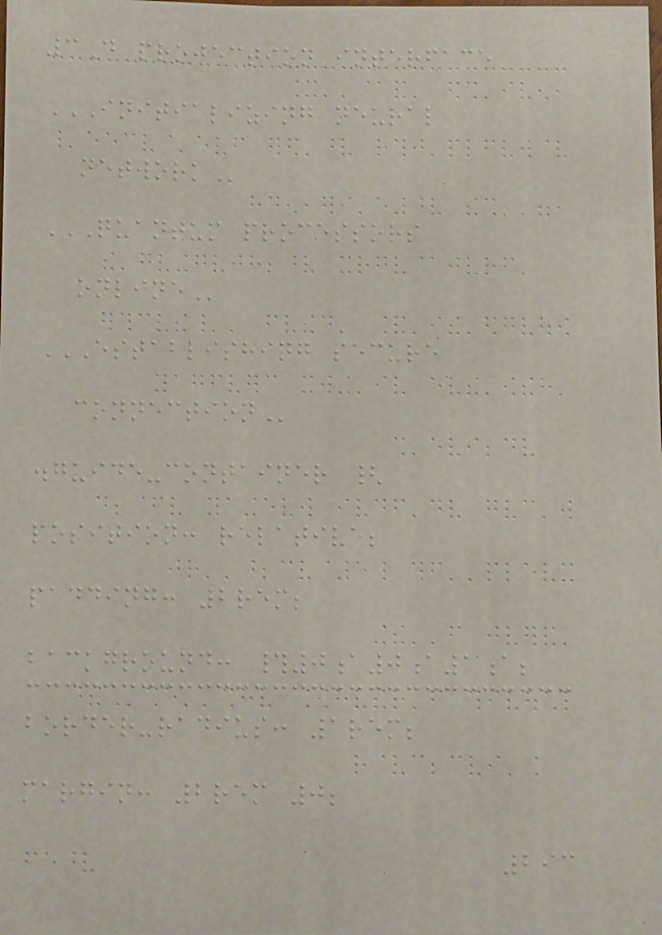3D projection interface
INITIALIZING NEURAL
NETWORK
QUANTUM PROCESSORS
ONLINE
ESTABLISHING SECURE
CONNECTION
.guide-container {
position: relative;
padding: 2rem;
background: #0a0a1a;
border-radius: 1rem;
margin: 2rem 0;
293
